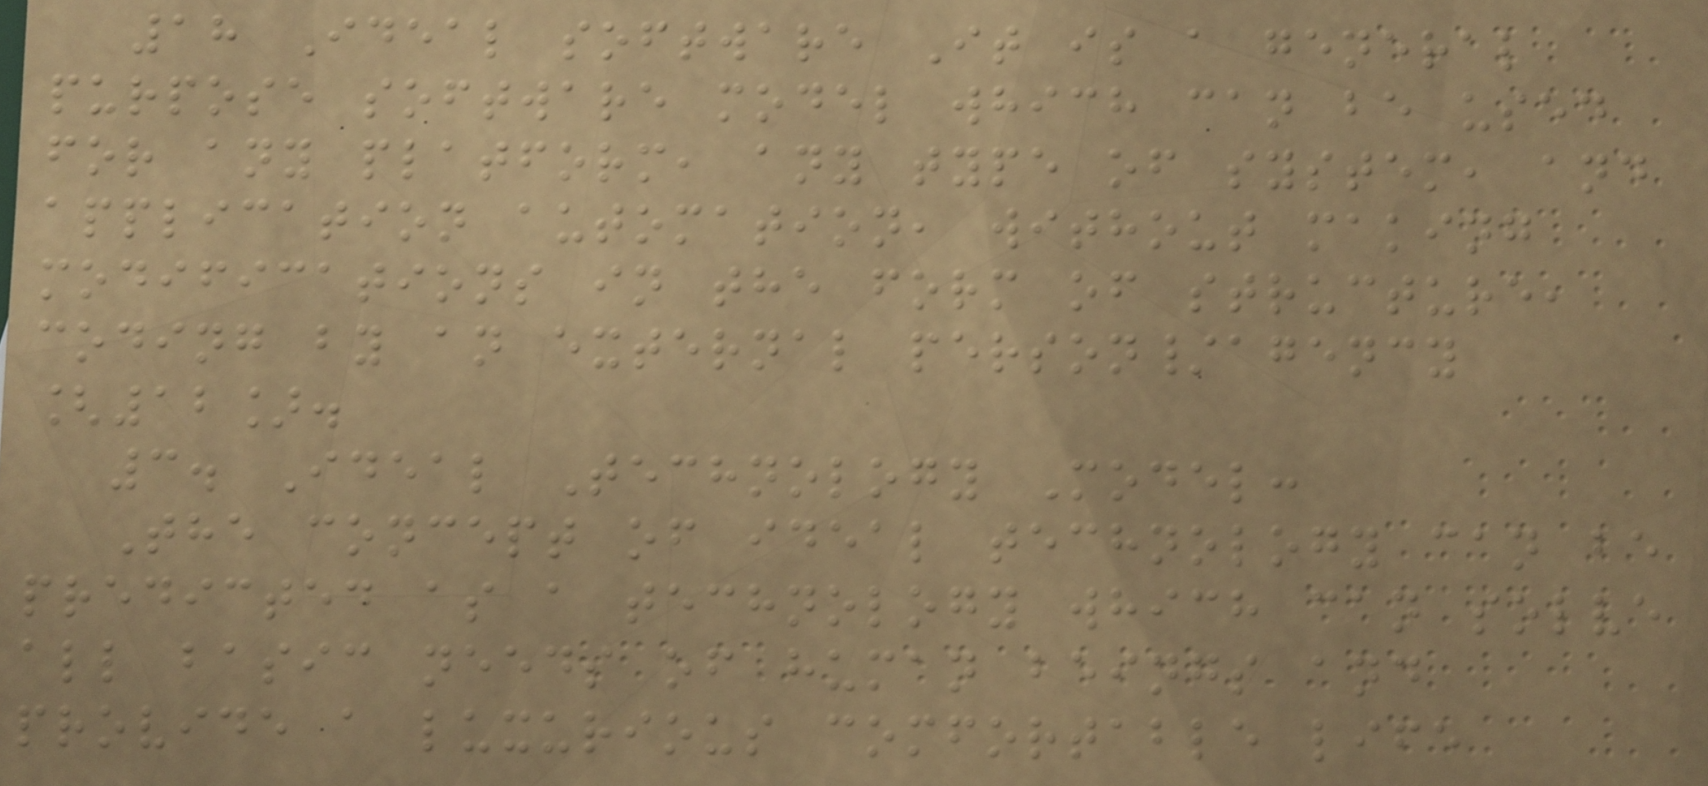18 Ideal software It is a general
purpose software model which can be used
for any platform, any type of system, and
application automation, without making
modifications in the form of structure,
coding by an external person/agency
[12].
3. Ideal Technology Model:
The concept of ideal technology can be
predicted as a technology which can solve
all basic needs of human beings and
provide a luxurious comfortable life
